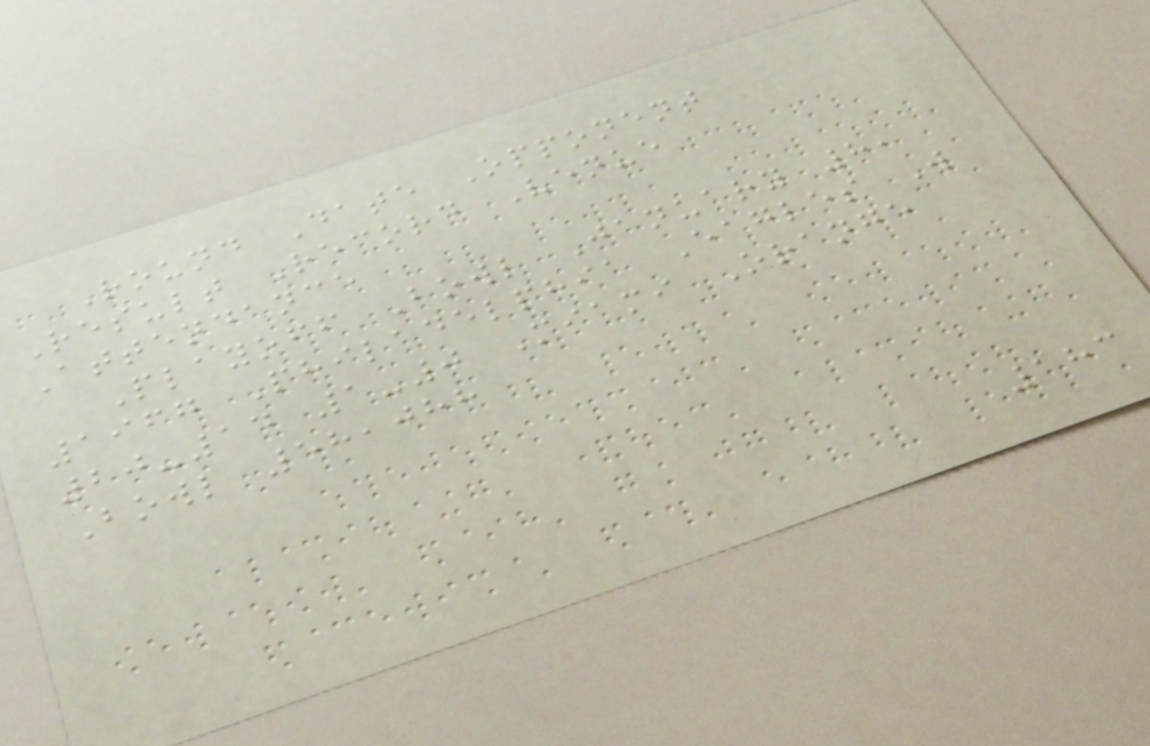Round Date Opponent
Result Record Venue
Attendance
Playoff Bowl January 8,
1967 Philadelphia Eagles W
20-14 1-0 Miami Orange
Bowl 58,088
183
